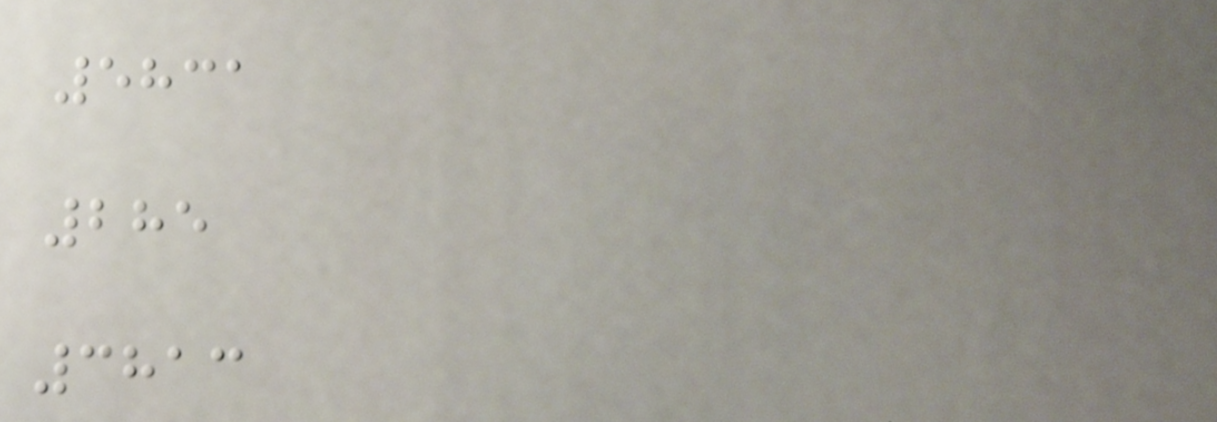5831
285
3813
